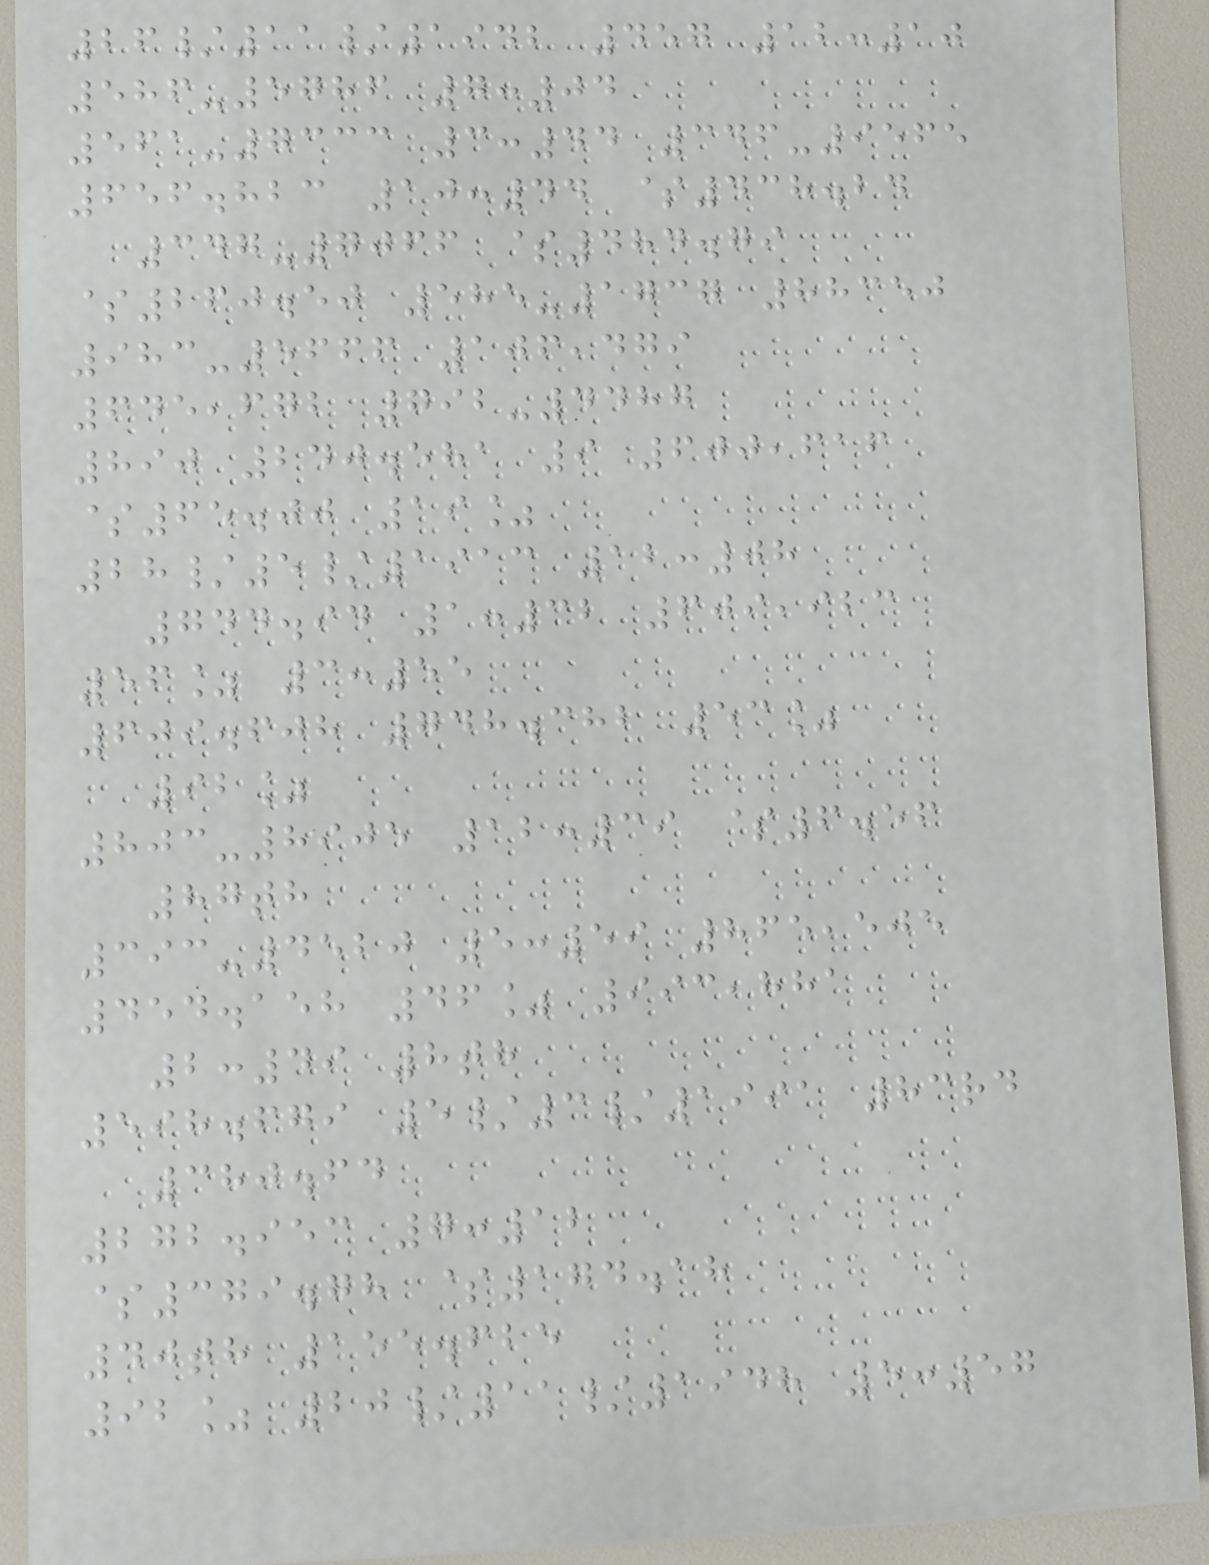26/11/1942 457 12:10
586-5786 7:04
561-7333 3:44 346-9565
656.823 10:44 $438.24
347-7066 $484.79
$260.50 585-1737 88350
983-5666 106,479
645,672 792-4487
890 240.581 9 600,616
$65.00 19%
28/5/1913 12:08
744.94 1:32 609,923
56% 3:55
609.608 748.382 53%
92%
803-8905 12:39 $6.56
87th
393-4520 5:59 865,505
454.158 46% 993,881
2:49 8th
598.679 5/3/1991 83rd
380.64
272.953 7:12
$379.78 $174.18
40th 155.625
92% 20/11/1948 5:57
